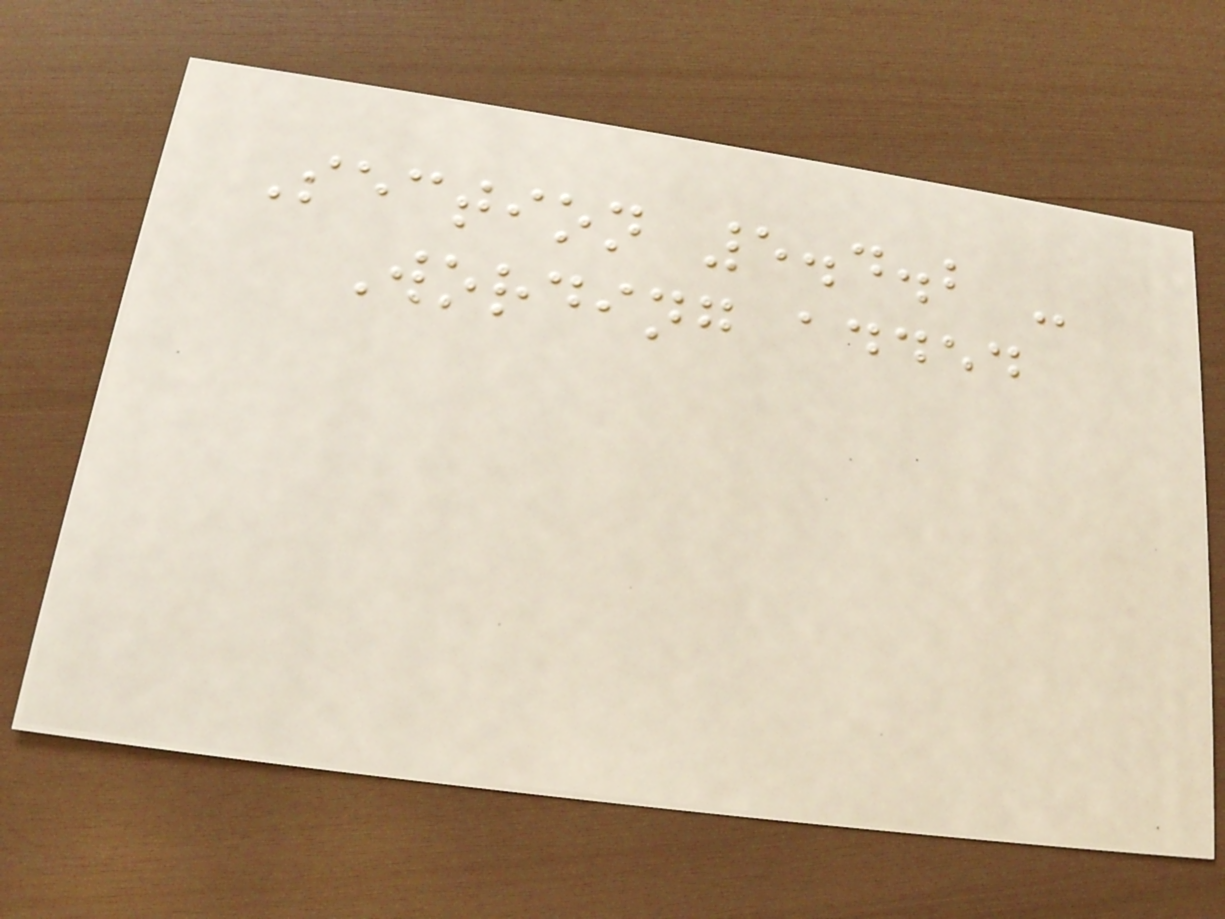Section 5.4.2 -
Wording added
